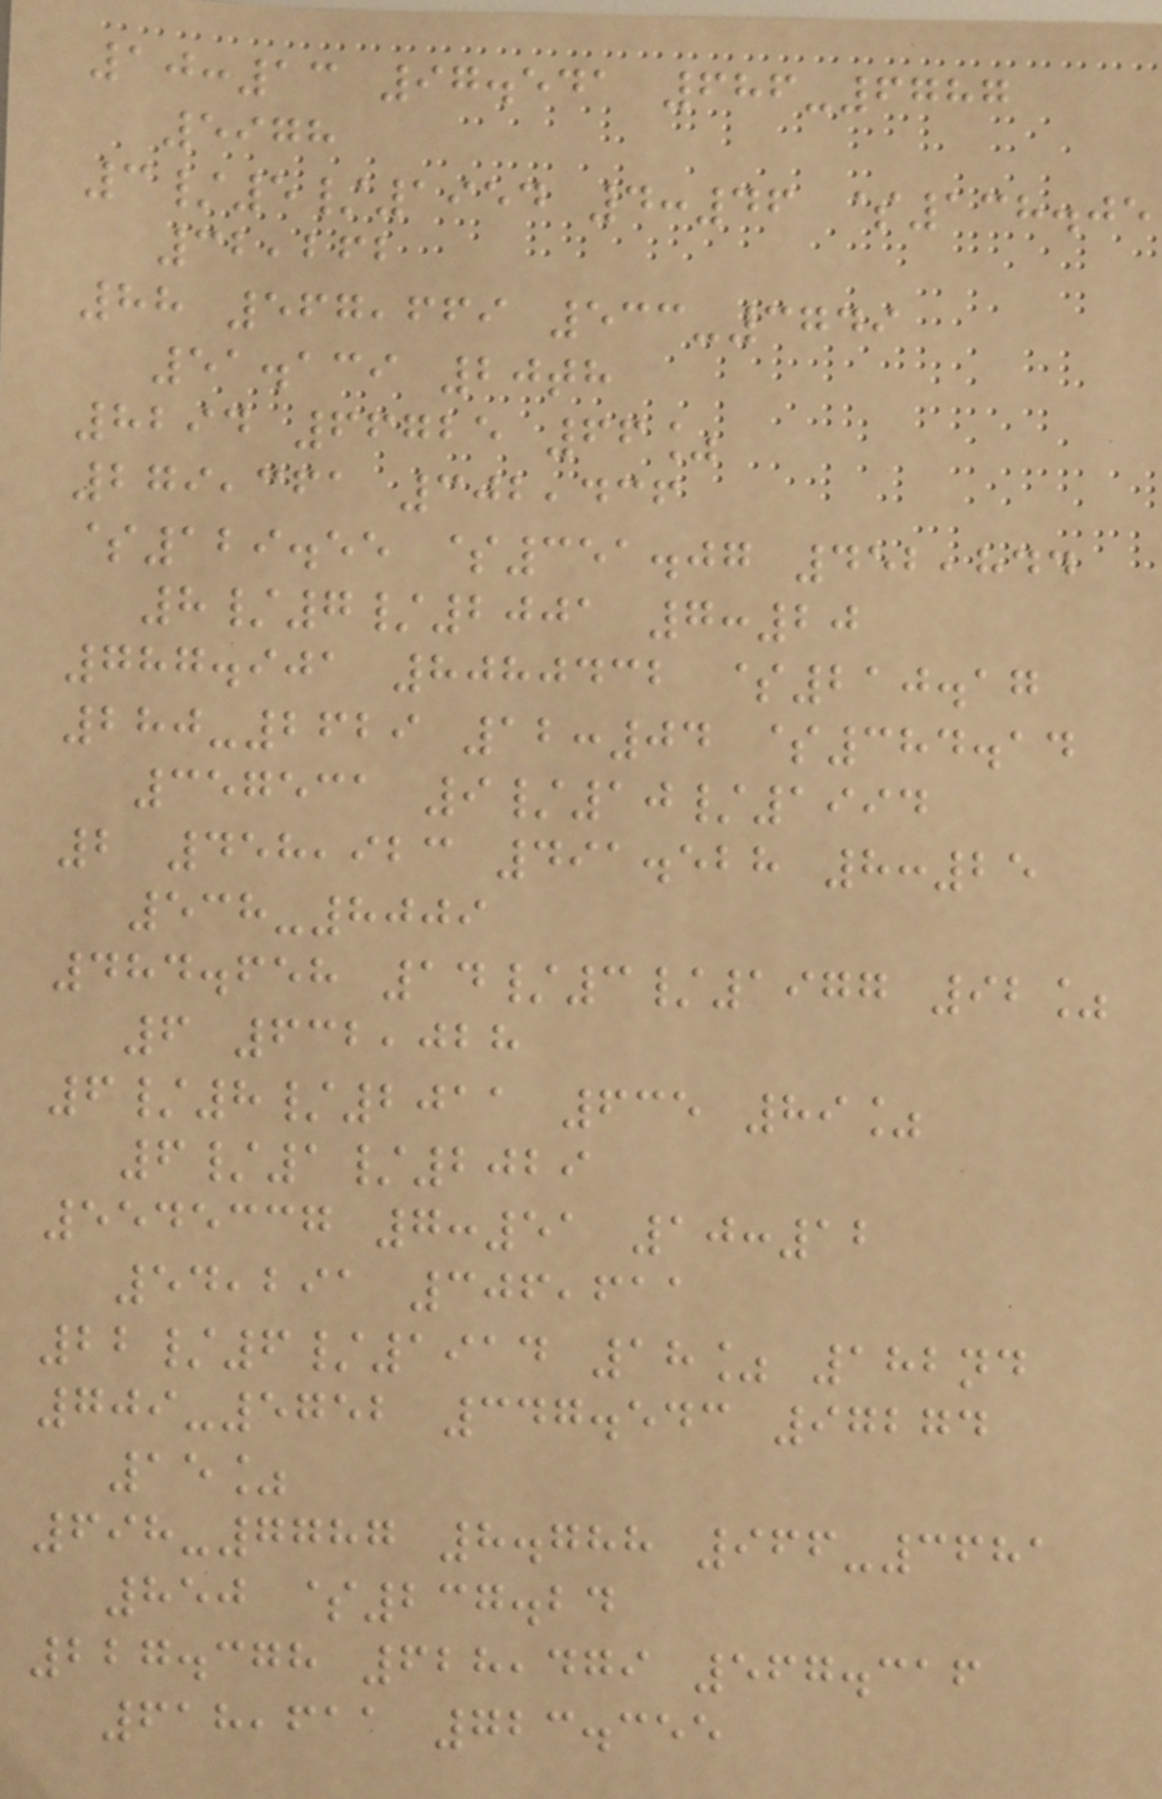10:13 97.541 686-6787
5978
3/5/1954 4:46 $138.05
32,262
88 567,669 533-3749
51.139 20th
8294 66725 66%
279,361 302,436
$129.55 $351.07 452,844
8/7/2001 7:20
787.901 8080432 $210.17
280-2629 12:04 $384.14
357531 9/10/1994
2 458,923 491.528 8:25
538-8009
484.658 14/3/1977 92%
6 632,028
6/8/2011 635 89%
6/1/2029
5545337 7:51 10:12
54,291 306,611
22/6/1914 18% 182nd
709-5752 347.543 97274
15%
698-7787 8.788 966-3681
850 $237.24
227.378 628,479 567.316
618,611 723.355
